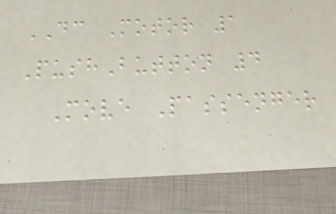DC Motor 1
PushButton 4
Move Passenger
